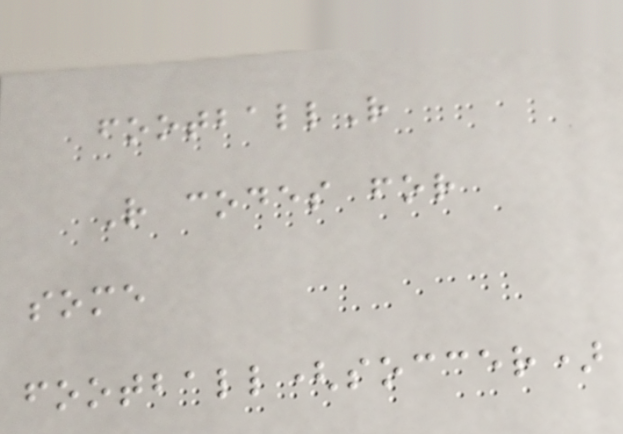footballR
R codes for
some
football(soccer)
